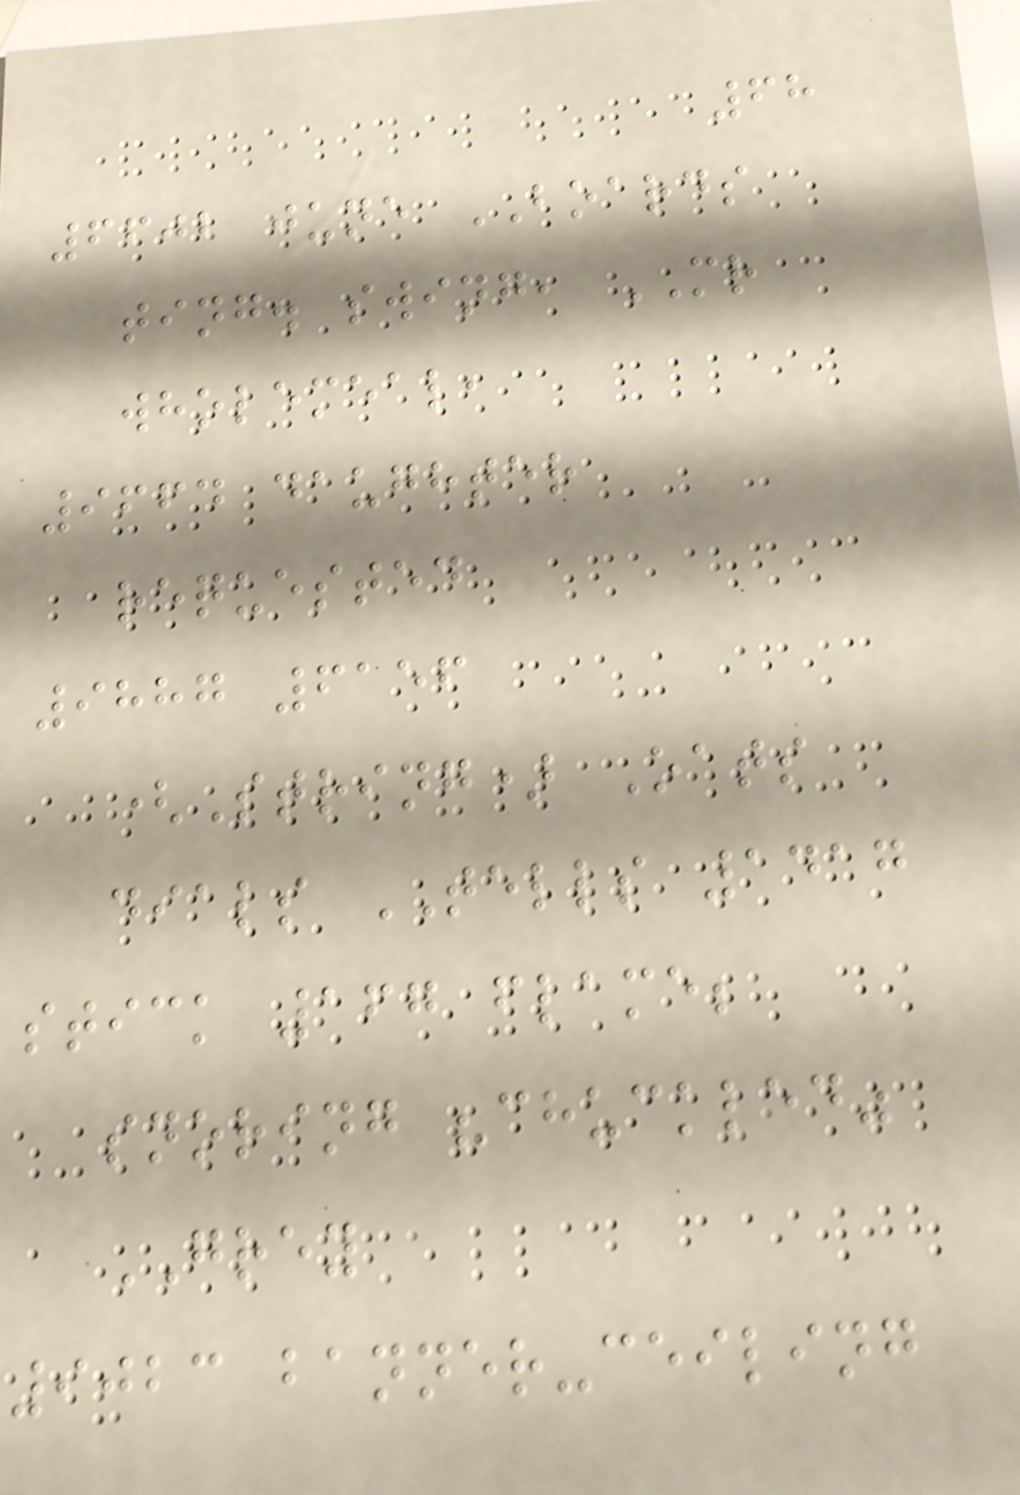68
6602 june BOARDS
ting. swing, MR
wholemeal,
9664 daughter
requested
9887 6156
(String) Oats
dials TELLS 1417
stick 167 flame;
snoring "chuckled"
GREY
9023 banner-ceiling
